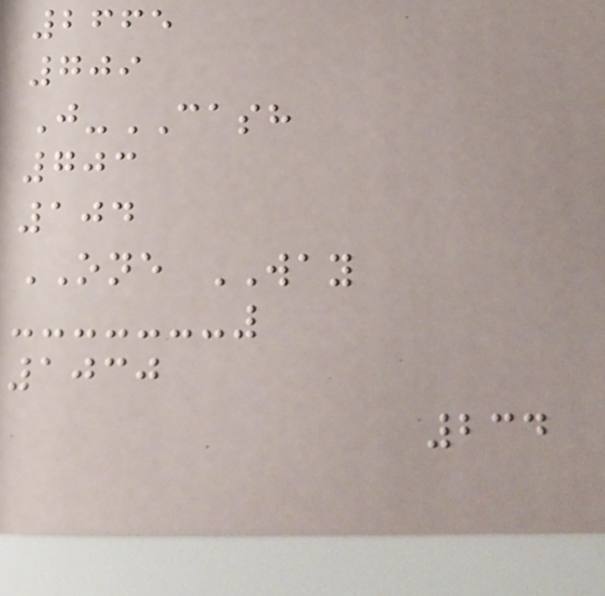2665
709
J-CASH
703
104
ONE WAY
1030
234
